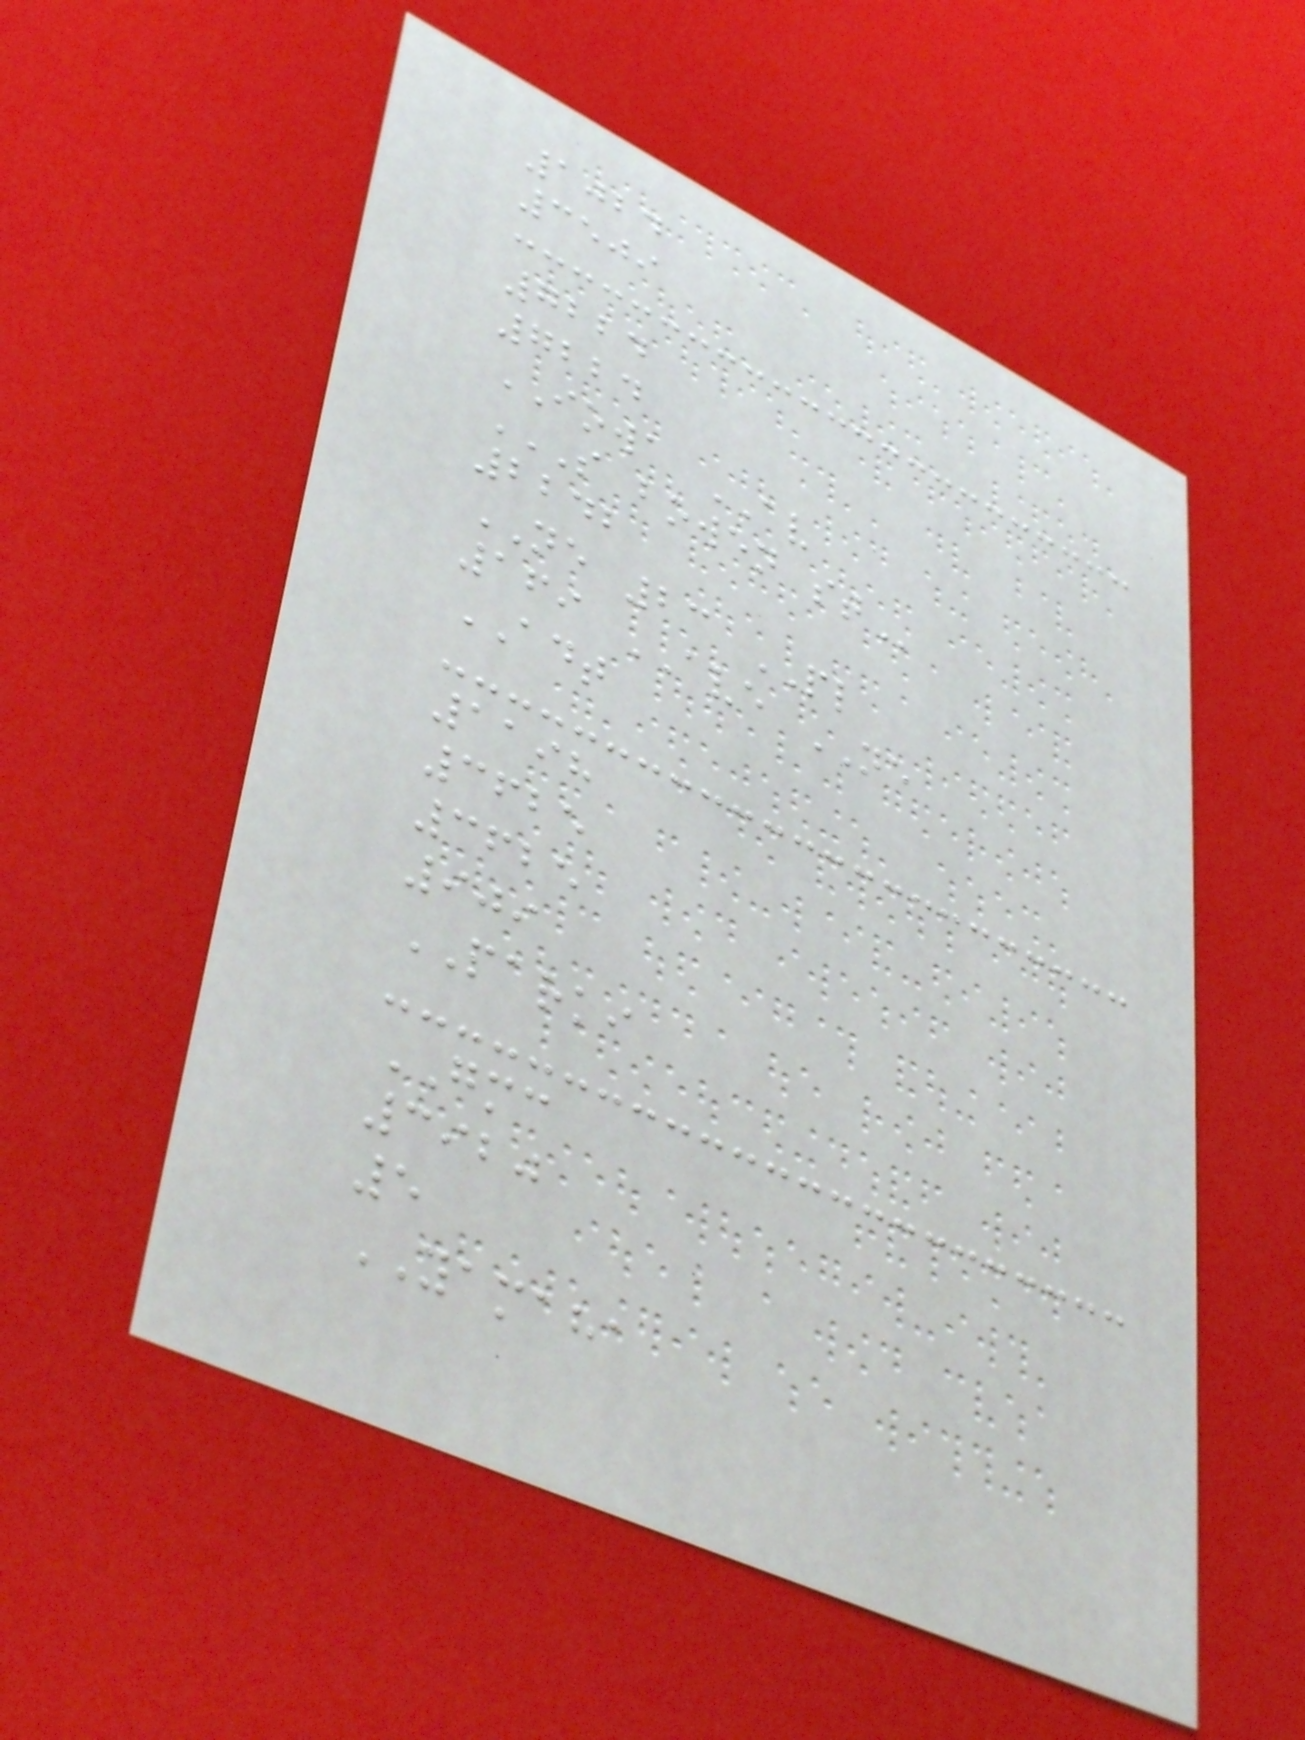1024
3509
7224
7224
IOWA AV
S BOWEN ST
2242
NE 23 PL
169 AVE NE
ADT
1198
3625
3625
909
PARKI
GMC
3920
5
YAMAHA
